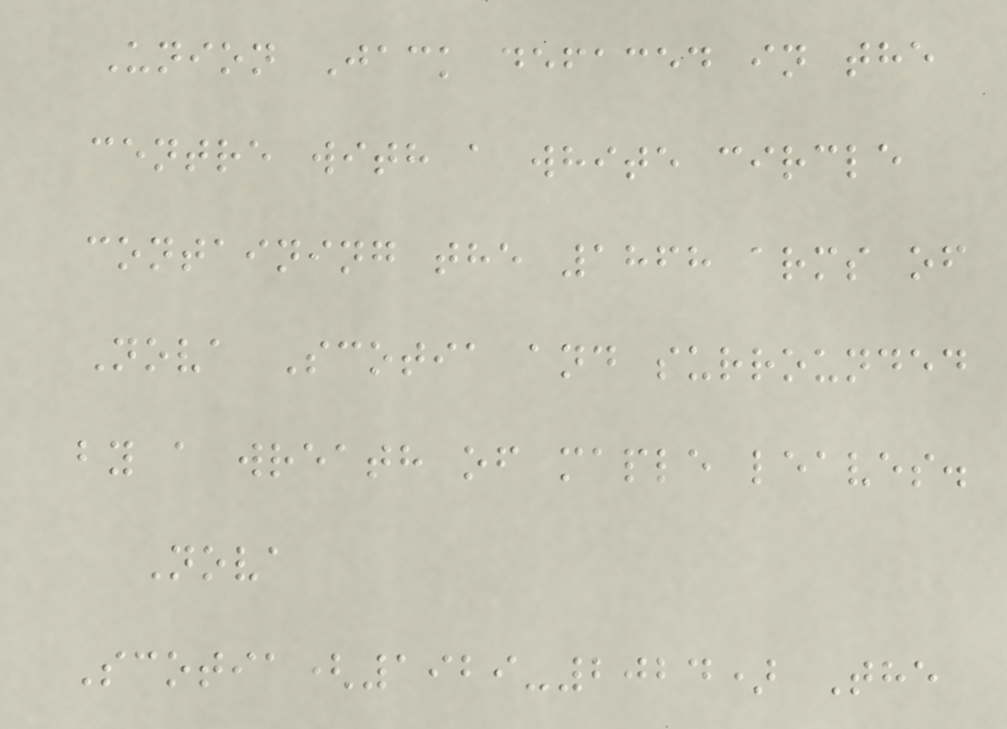Union Jack defaced in the
centre with a white circle
containing the 1868 arms of
Nova Scotia and surrounded
by a wreath of maple leaves.
Nova
Scotia(1929-2024) The
